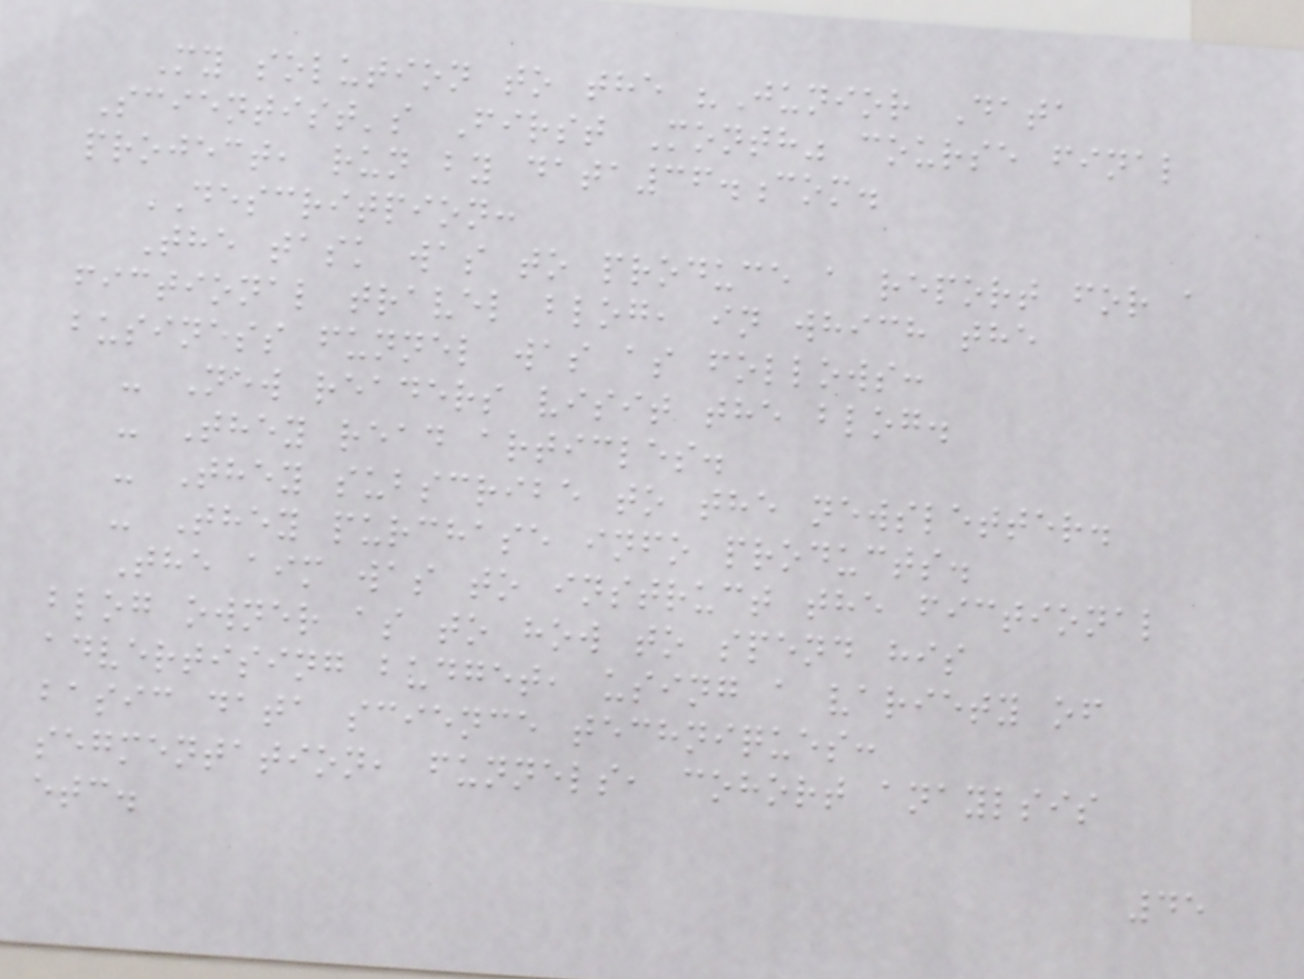My solution to the "Junior Data
Scientist's First Month" course final
project, run by data36.com.
DESCRITPION:
The task was to produce a report for a
fictional travel blog, in which the
business funnel was as follows:
- New readers visit the blog.
- They read articles.
- They subscribe to the newsletter.
- They purchase info products.
The aim was to instruct the fictional
blog owner as to how to spend his
advertising budget, using a variety of
basic data science techniques:
segmentation, funnels, cohort anaylsis
etc.
45
